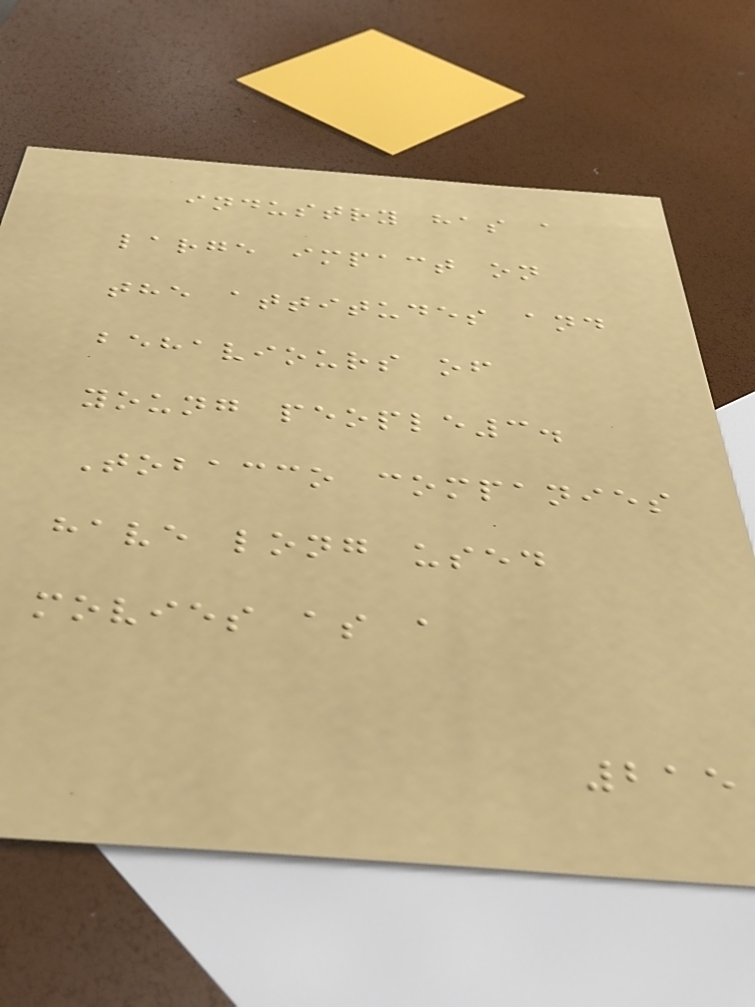industry has a
large impact on
the attitudes and
behaviours of
young people3.
Tobacco companies
have long used
movies as a
215
